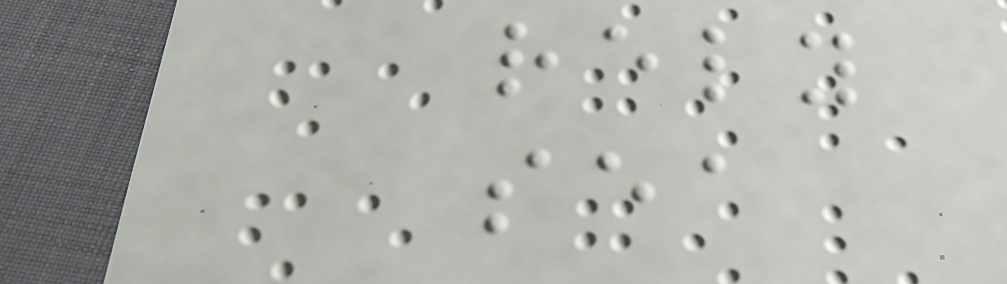rely
sea
